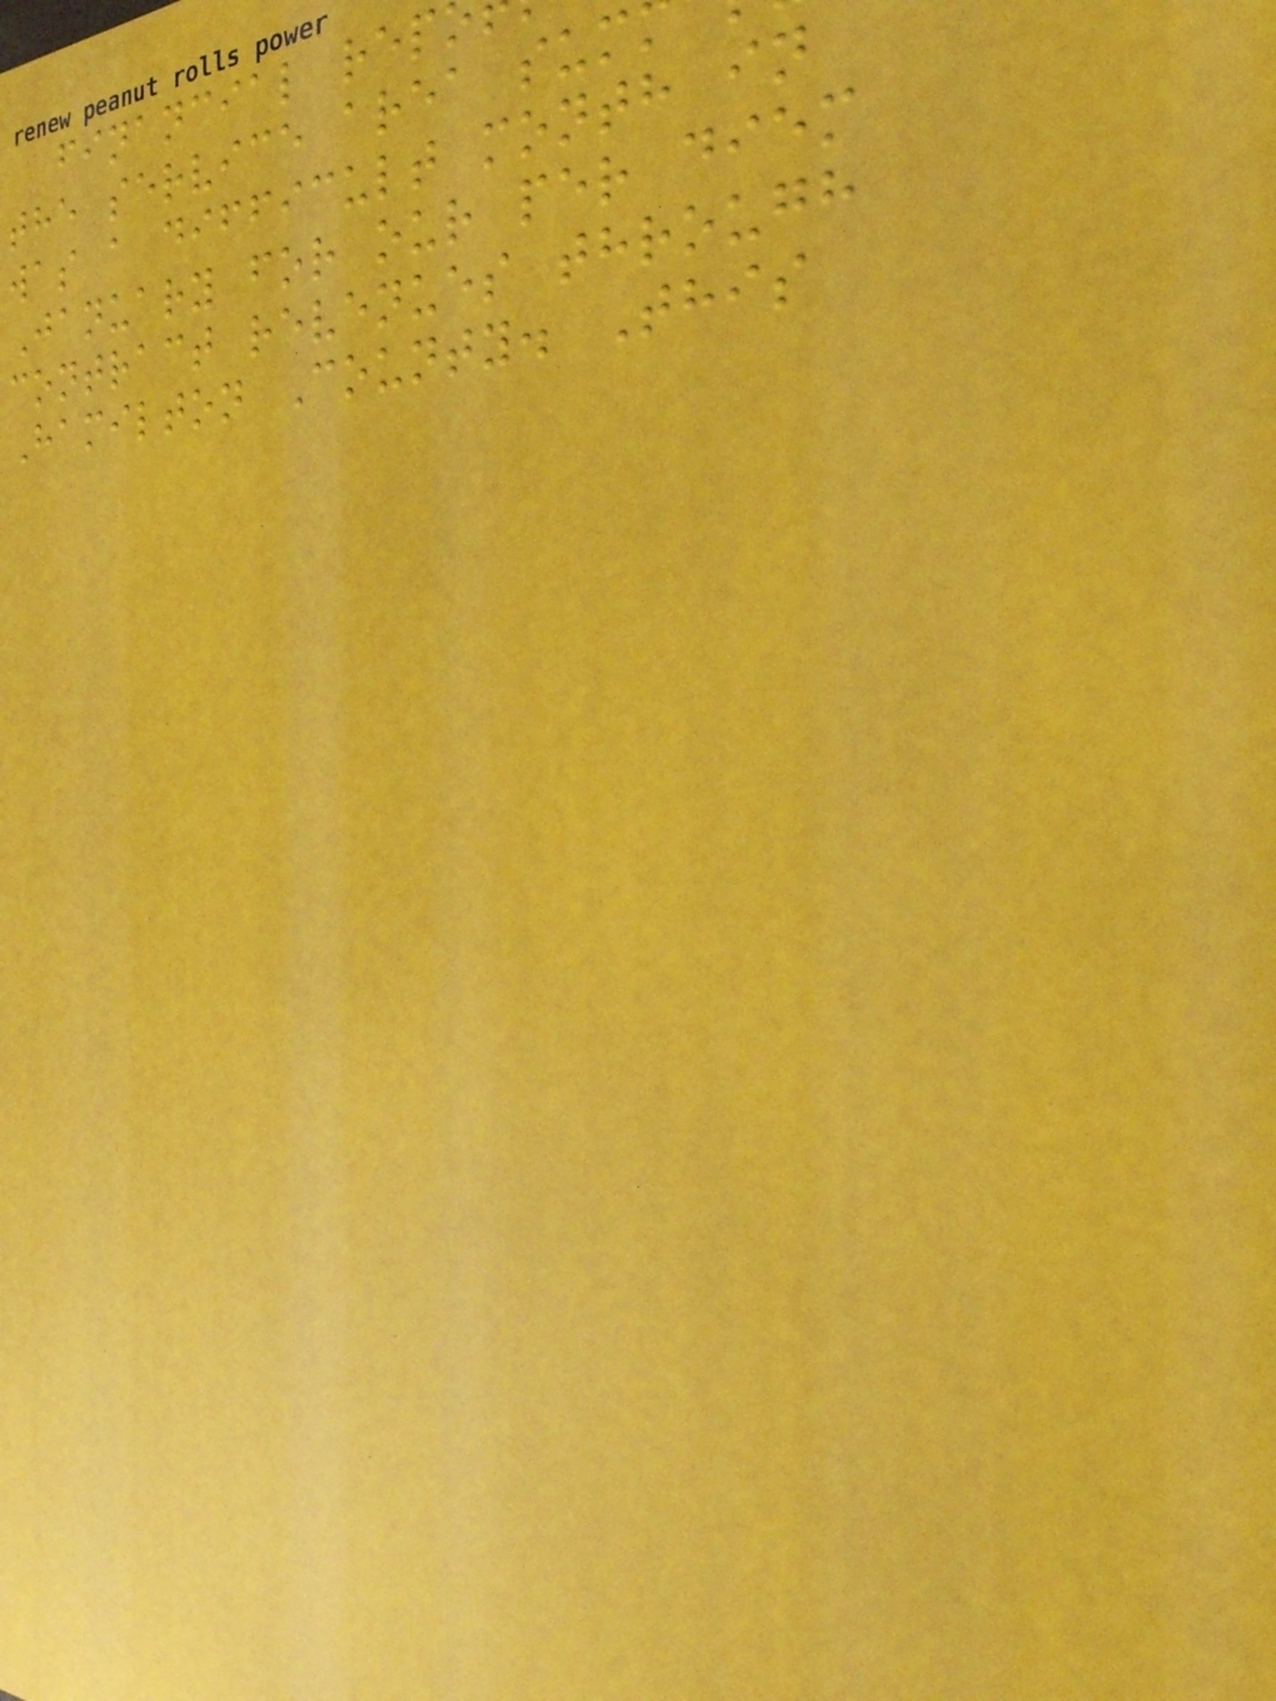financial rep
the service area sum
was a difficult month in
January for our per diem
contract revenues through
Hamilton County. This
